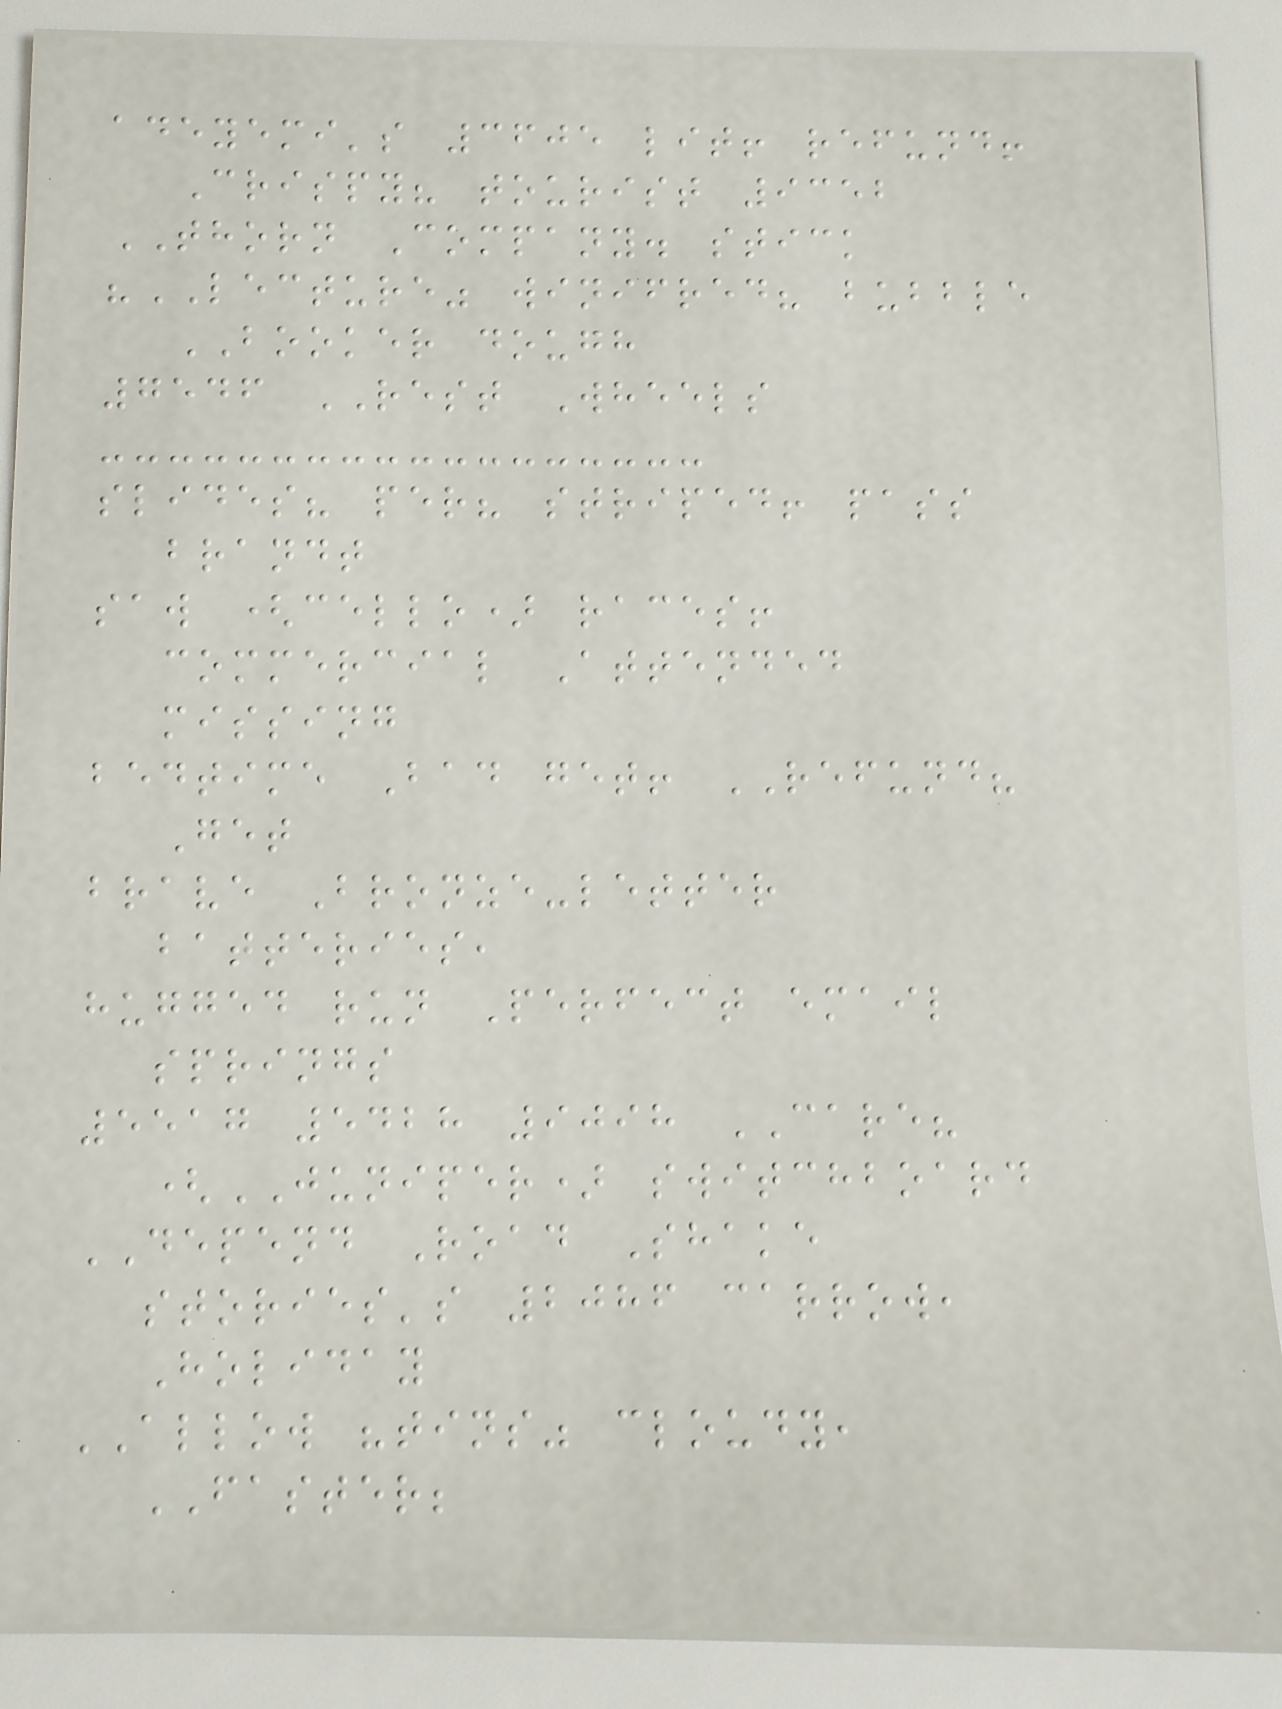adeyemi's 3605 lit! refund!
Crispy? tourist 9352
THORN Company. stick
"LECTURE" winifred? bubble
BOOKER dough
7546 REST Wheels
slides? per? striped! pass
brandt
saw (cello) races!
commercial Attended
missing
bedtime Bad get! REFUND?
Get
brave Bronze-letter
batteries,
hugged run Perfect email
springs
5517 5428 9098 CARE?
(JUNIPER) switchboard
DEPEND Road Shake
stories's 2086 carrow,
Holiday
ALLOW "tins" cloudy,
FASTER;
